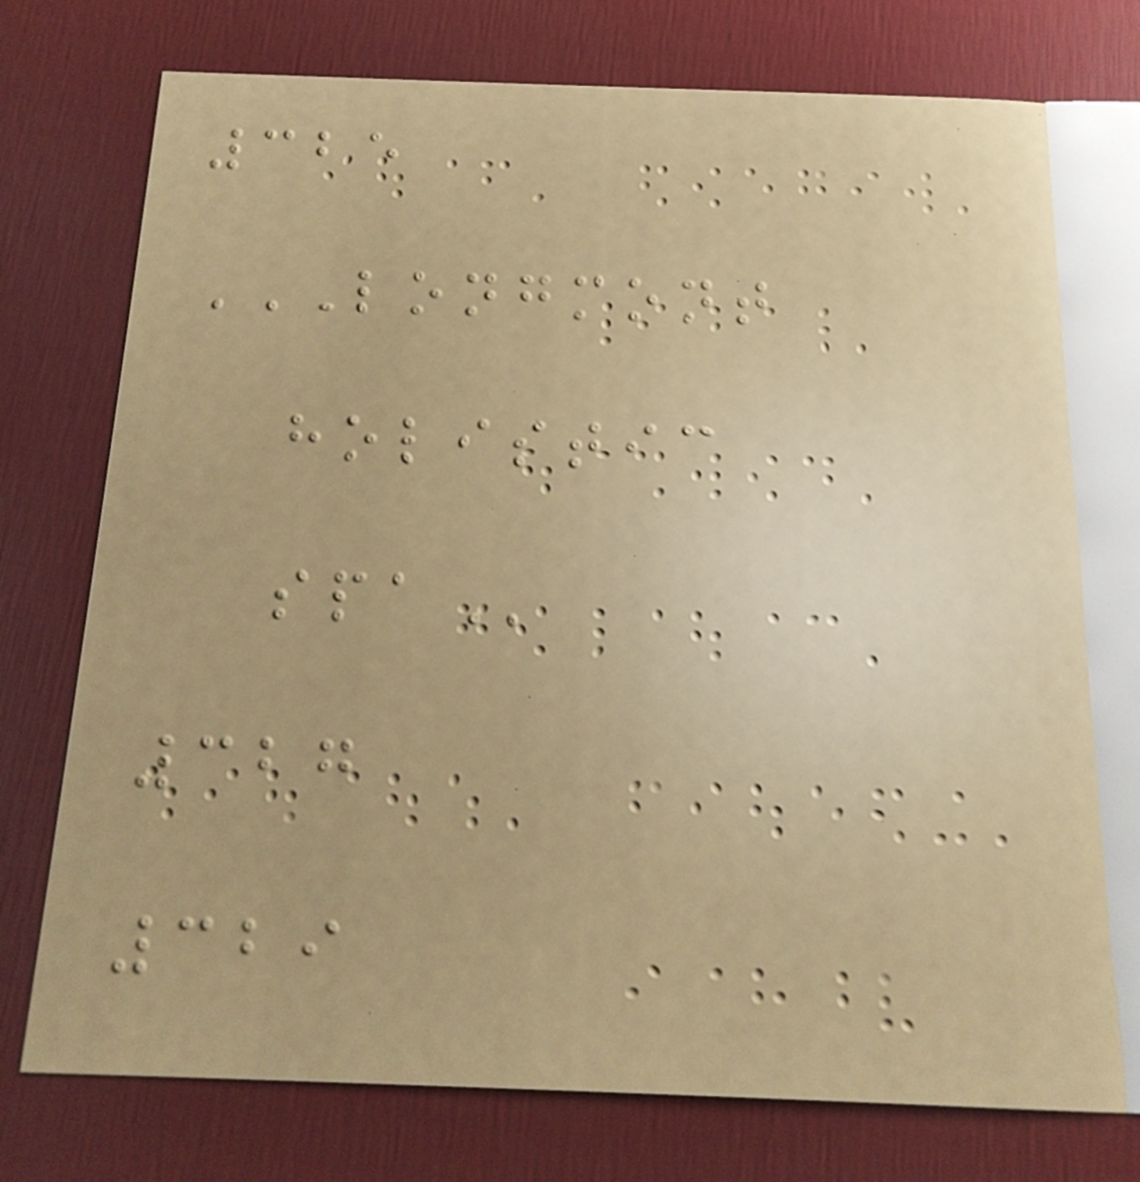325
LONGMONT
HOLISTIC
SPA
327
329
